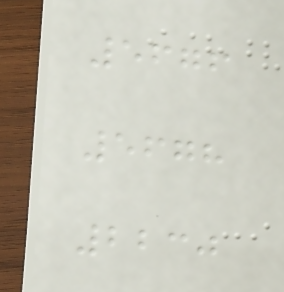5676
5678
2230
